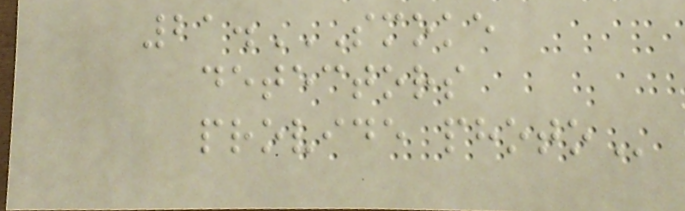21.SMOKE
DETECTORS
PROVIDE PHOTO
